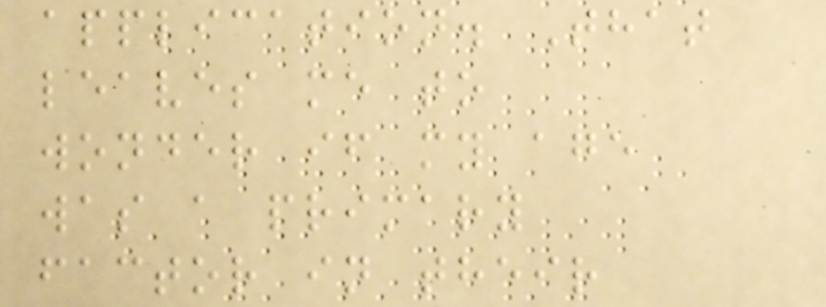application. That
leaves me to
wonder if my age
was a primary
factor in their
